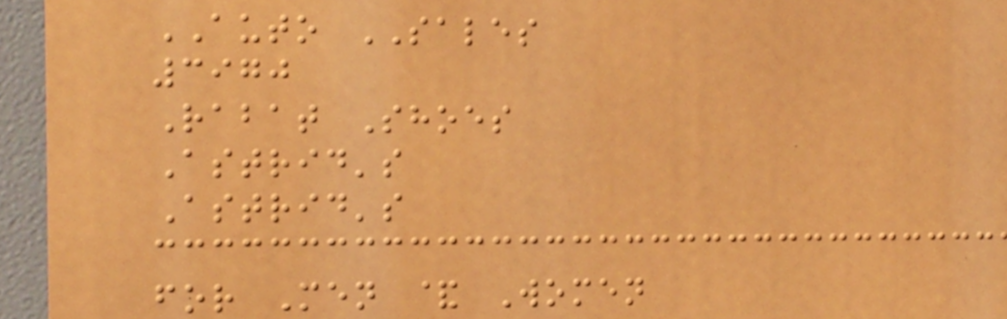AUTO SALES
3970
Rabat Shoes
Astrid's
Astrid's
for Men & Women
